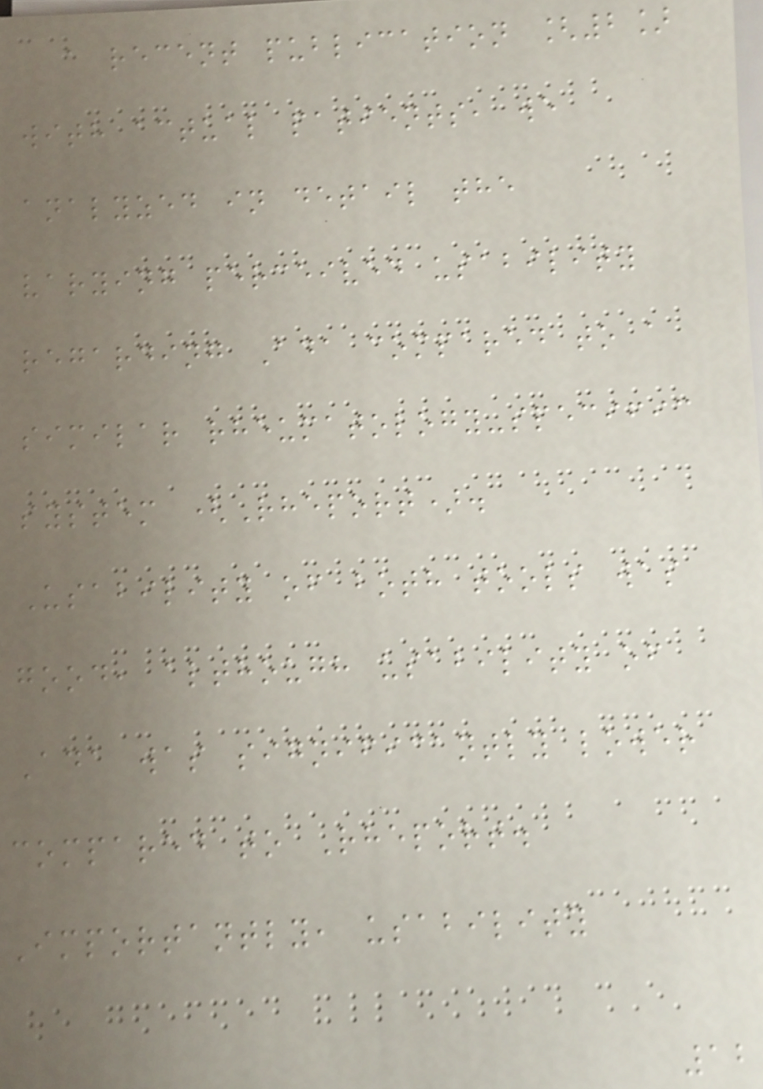a recent publication [2]
with actual patients, we
analyzed in detail the
varying perceived usability
regarding Ada compared to a
similar rheumatology-specific
system (Rheport).
Usability of both tools was
good, although usability of
Ada was significantly lower
compared to Rheport.
Importantly, usability
12
